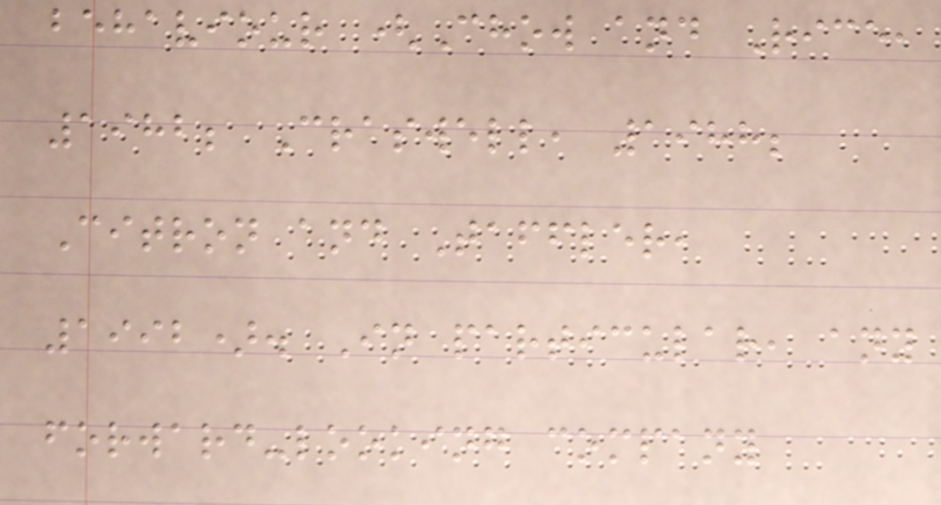behaviour (Chow and Rice,
1982; Craswell, 1988;
Citron and Taffler,
1992). In particular, any
forward-looking company
